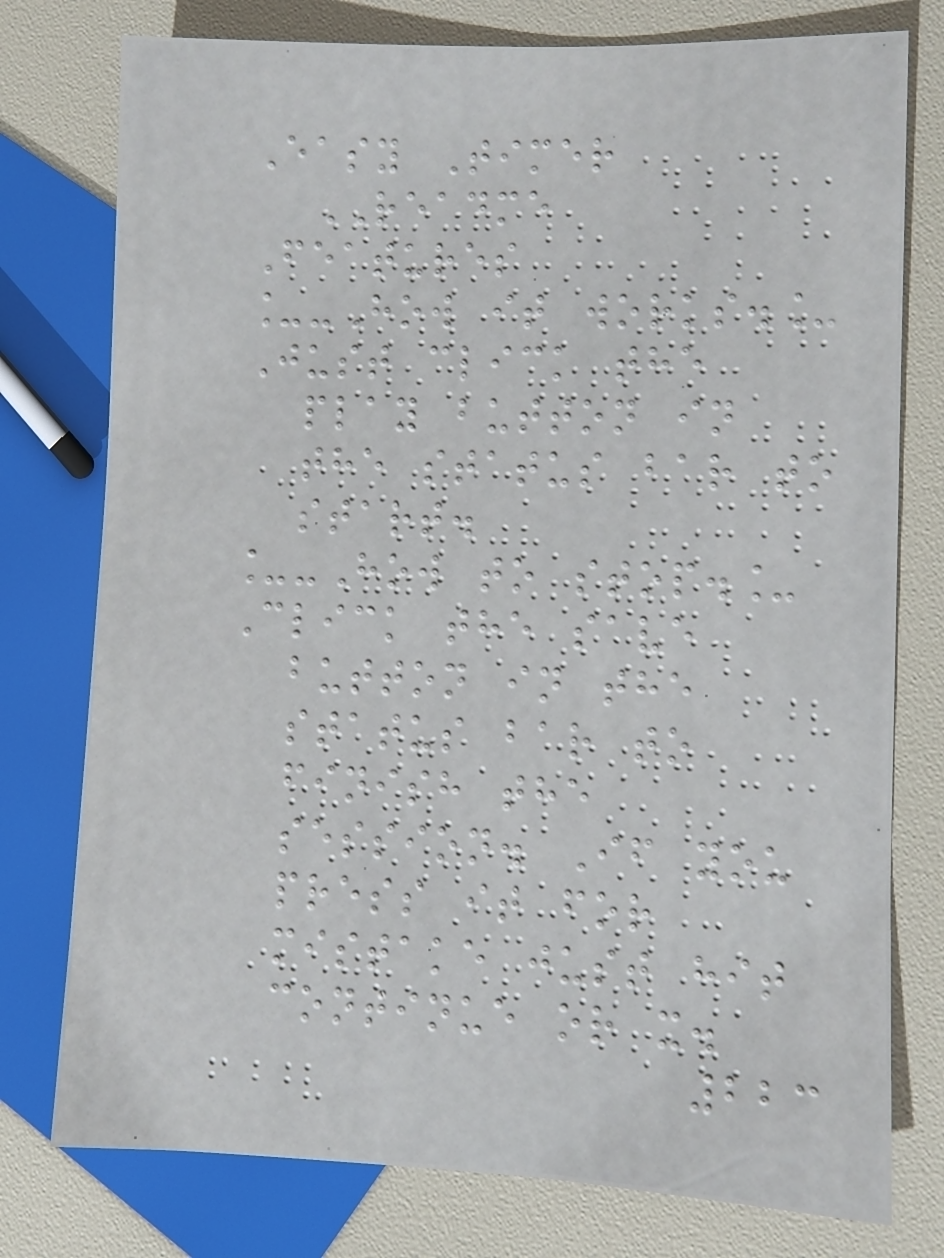Easy Timer
README
Features
_-How it works._
Just click the
play button in
the status bar to
start.
_-How to stop._
Click the save
button in the
status bar to
finish the
session. If you
press it for
mistake just hit
continue or x.
223
